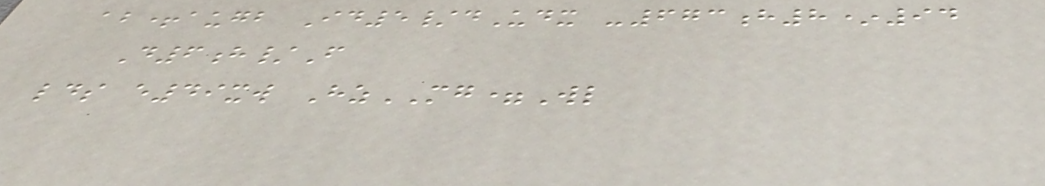ab+augb Id5/dUdx -673h8*94
D6h/F
lds e49xw HzMG=Wl
